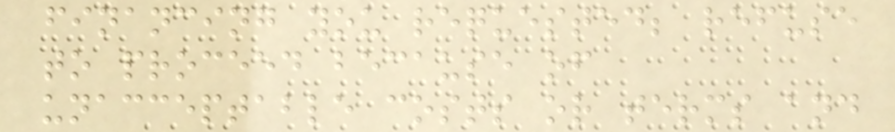financing you requested; refuse
to proceed because of
unacceptable costs or terms and
